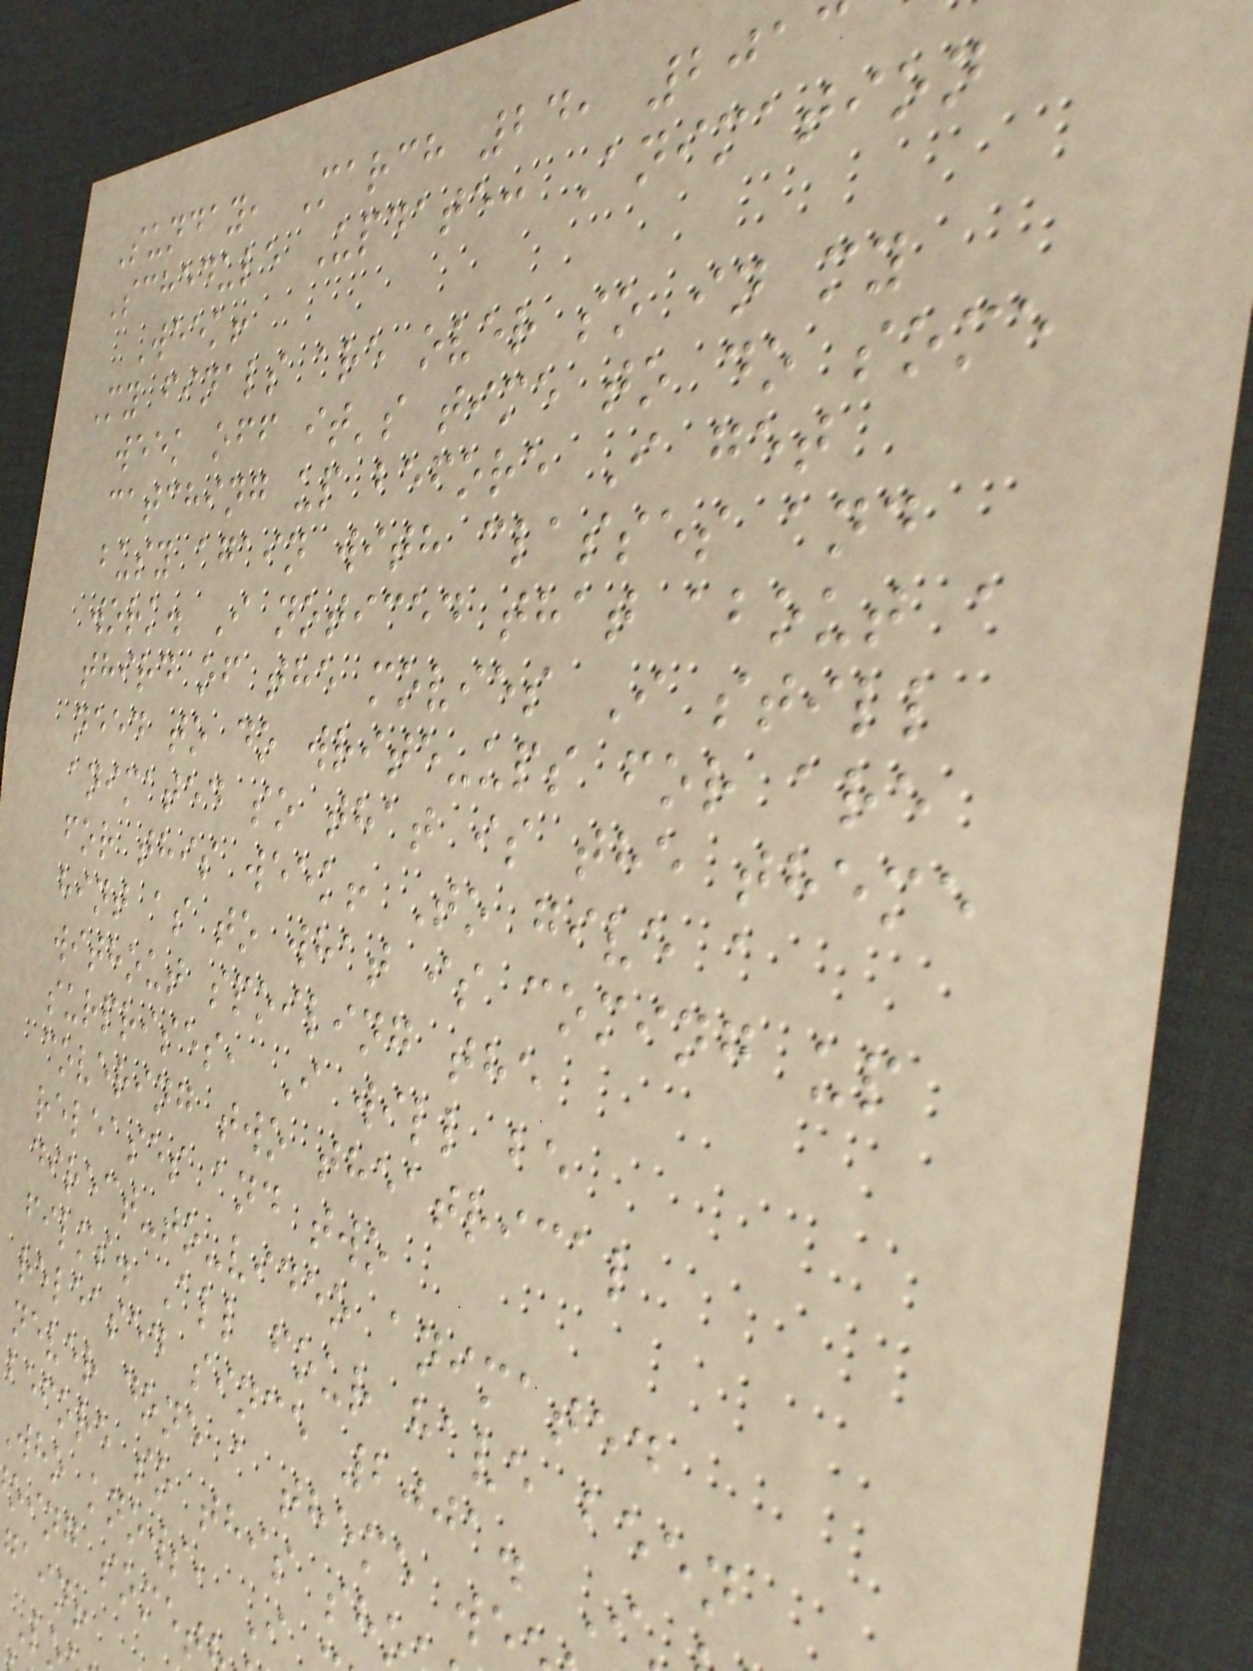Sunday, March 24, 201
Schedule Update: Animation
Week!
My finals are over so in my
week off it's time to do some
catching up before I get
busy again with classes and
work. I noticed that about a
third of the movies I still
need to do write-ups for are
animated so that is the theme
for this week! To give a
hint as to what is coming up
without spoiling the
surprises, I will be
covering two theatrical
releases and two
direct-to-video animated
films. All four have been
released since 2001. I
never done a theme we
before so this sh
who knows, I
oing somet
gain!
